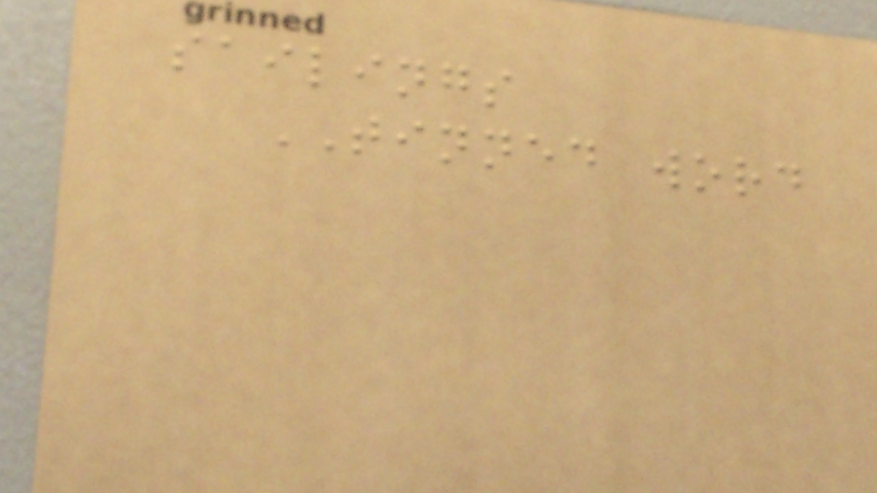sailings
TINNED word
